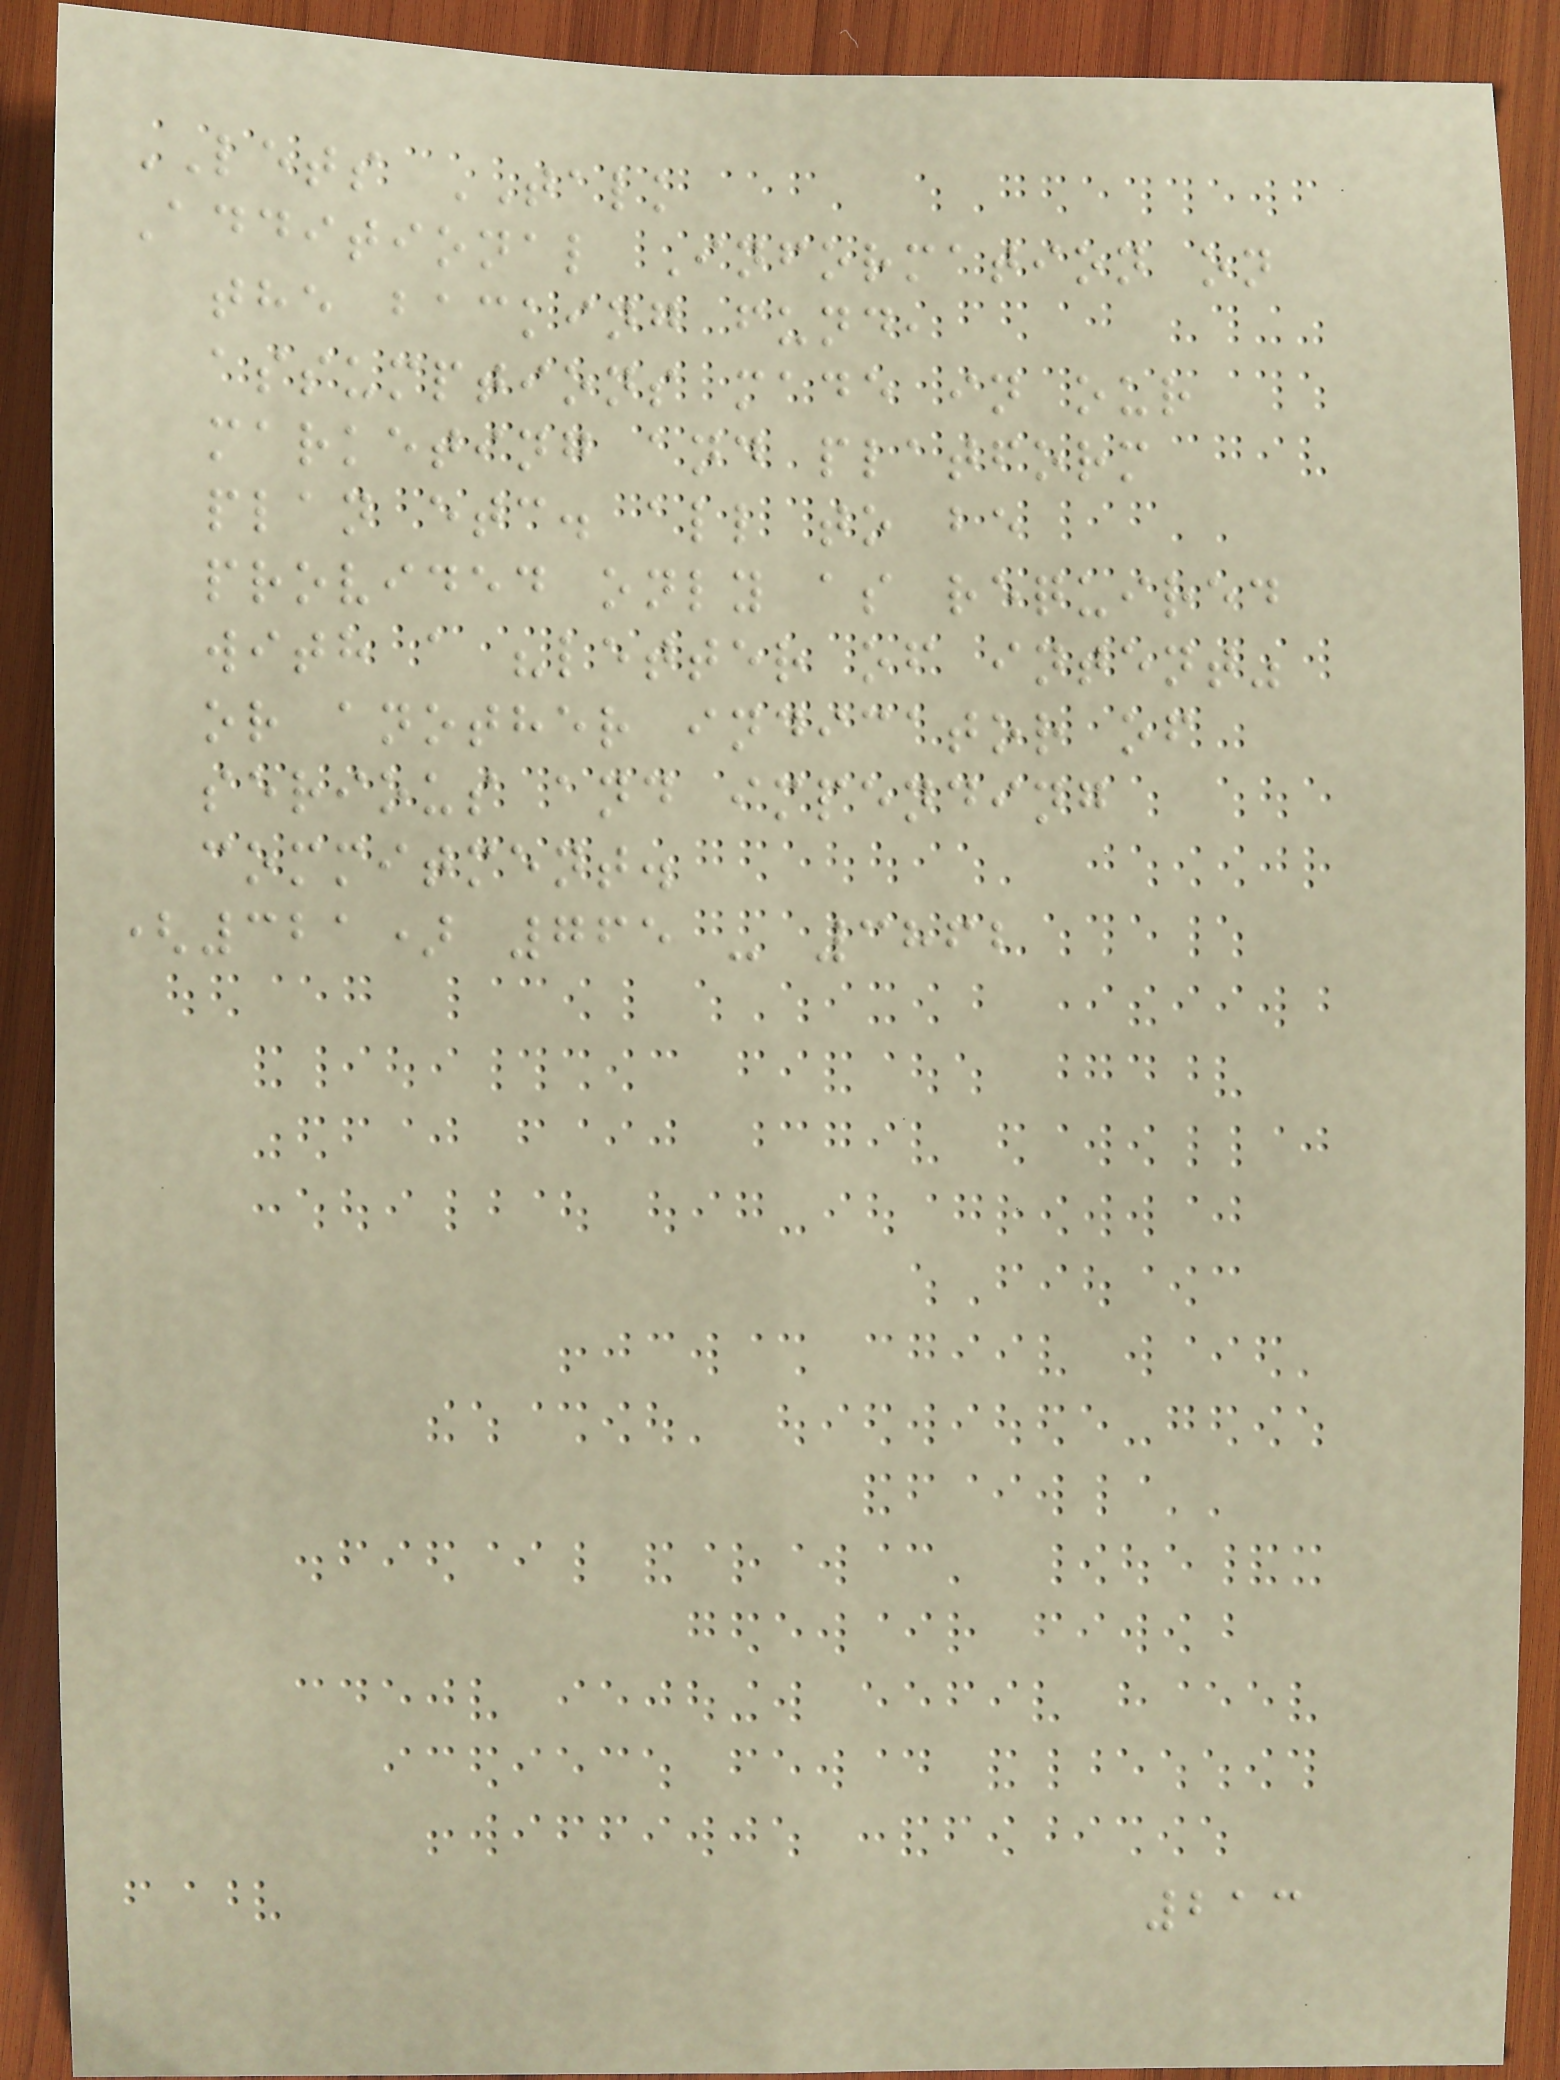LETS TALK
Additional Information on
the backing fund,
assumptions made in our
marketing and platform
plan etc. all to be
provided only as required
with a "letter of intent"
or another indicator of
serious and impending
commitment.
(321) 765 - 3862
213
